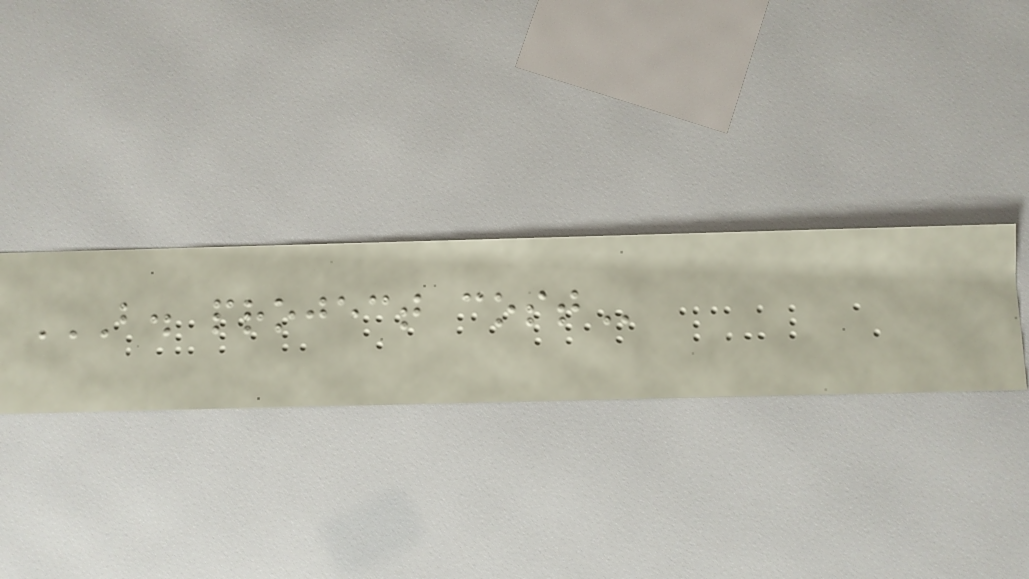B. PROJECT COST
